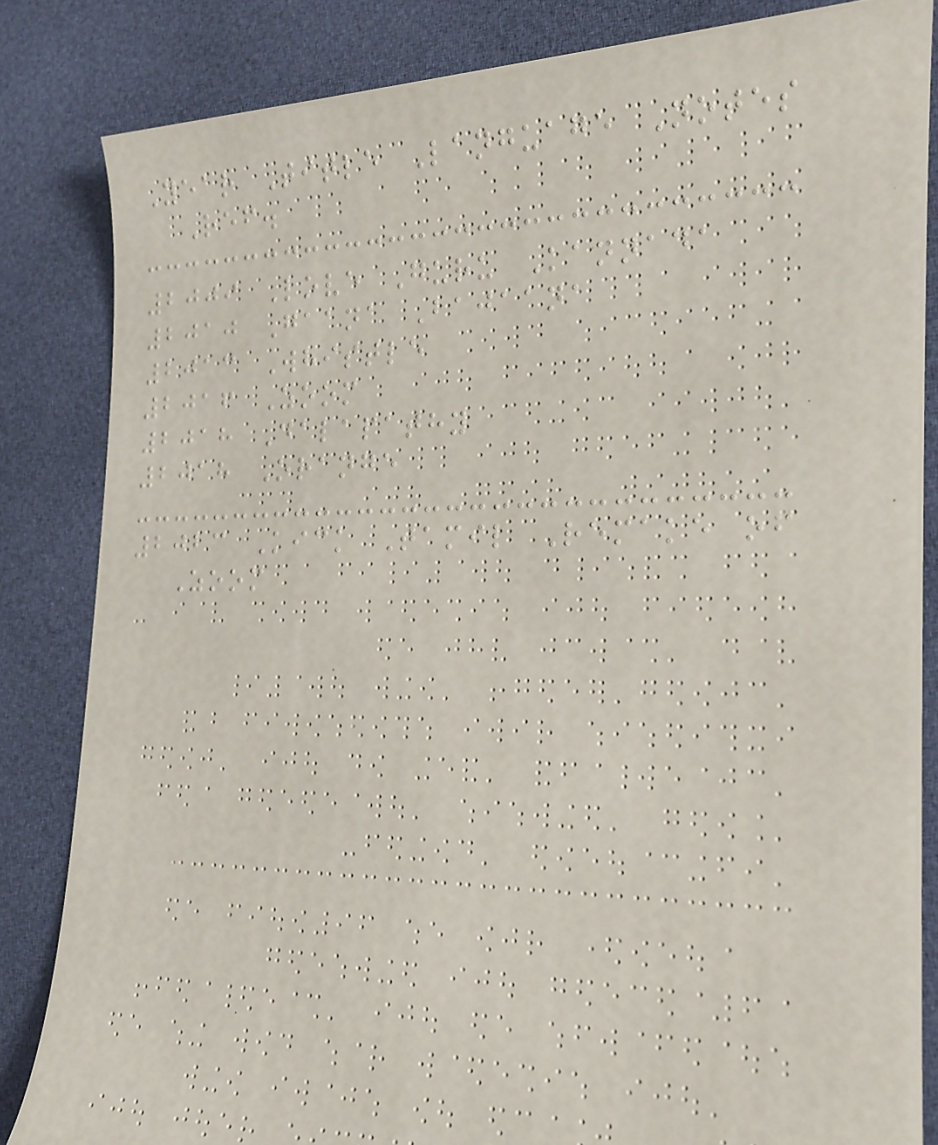Year Title Language Notes
Ref.
2009 Love Guru Kannada
2010 Gaana Bajaana
2013 Whistle
2016 Zoom
2018 Dalapathy
2018 Orange
2023 Kick Tamil Remake of
Zoom
